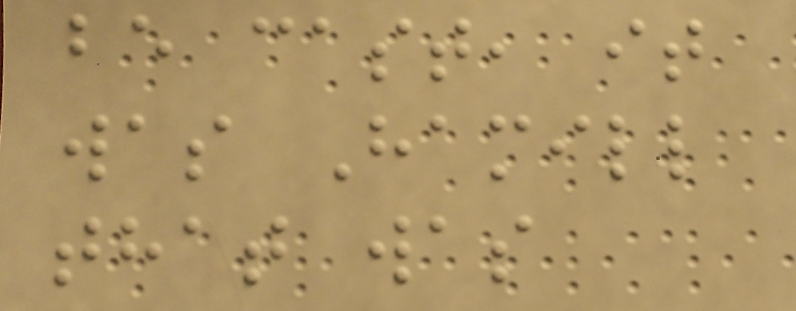be cast, it
was Hamill
that was
